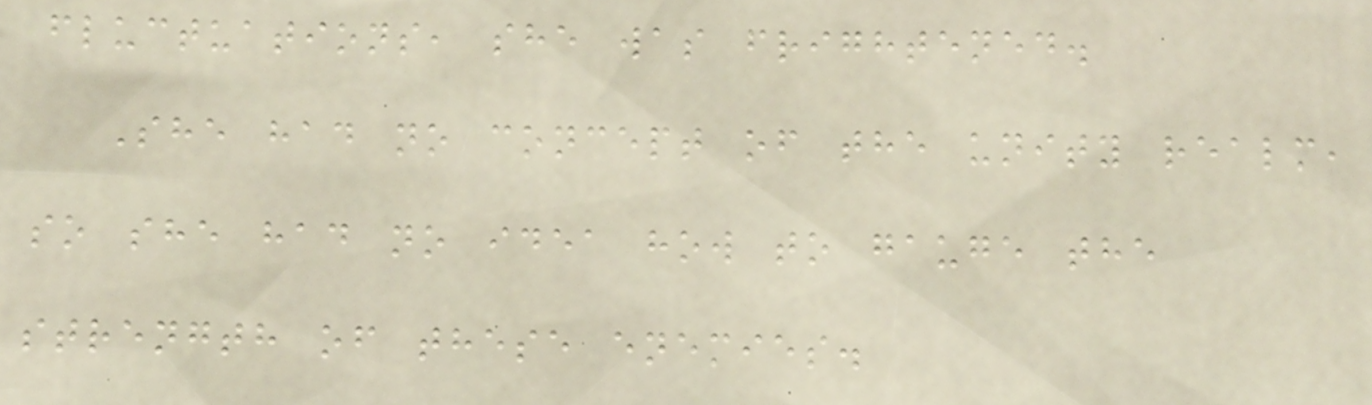fluctuations, she was frightened.
She had no concept of the unity realm,
so she had no idea how to gauge the
strength of these enemies.
